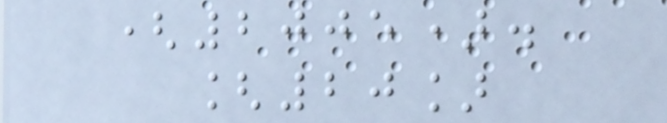(2005).
[20]
